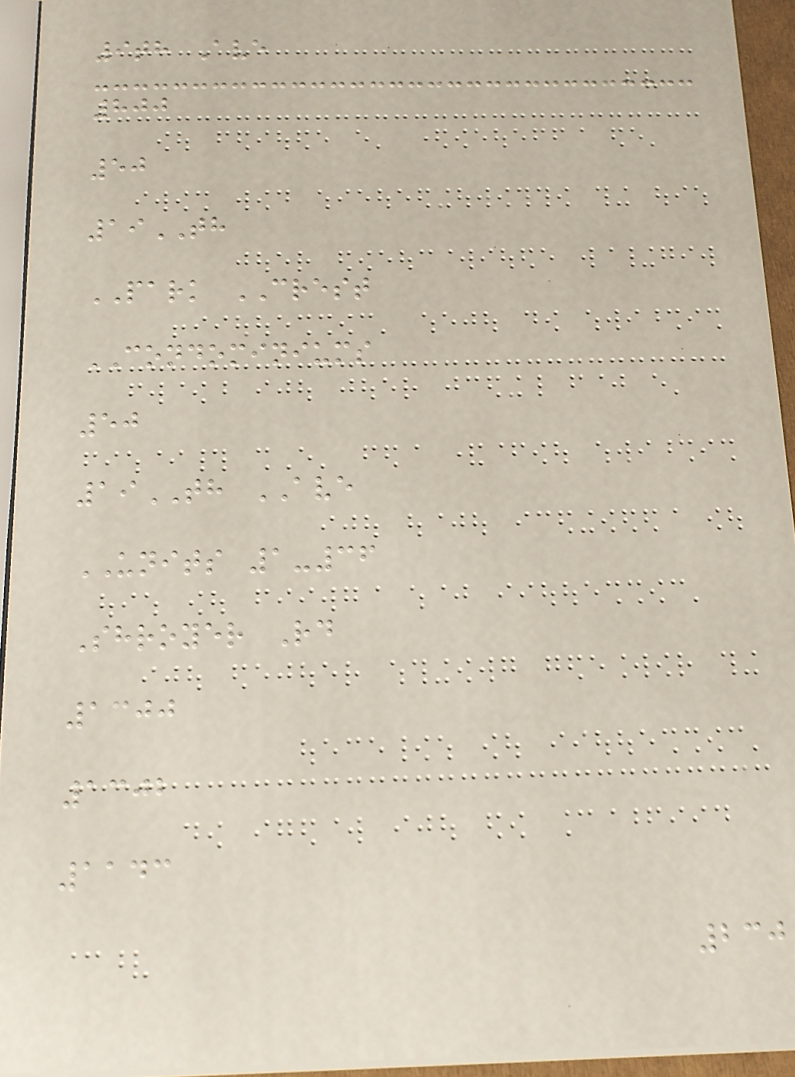9th Ave
800
50
19TH
PARK CREST
CONDOMINIUMS
50
19TH AVE
UNITS 1-36
Shroyer Rd
1300
1302
1143
230
